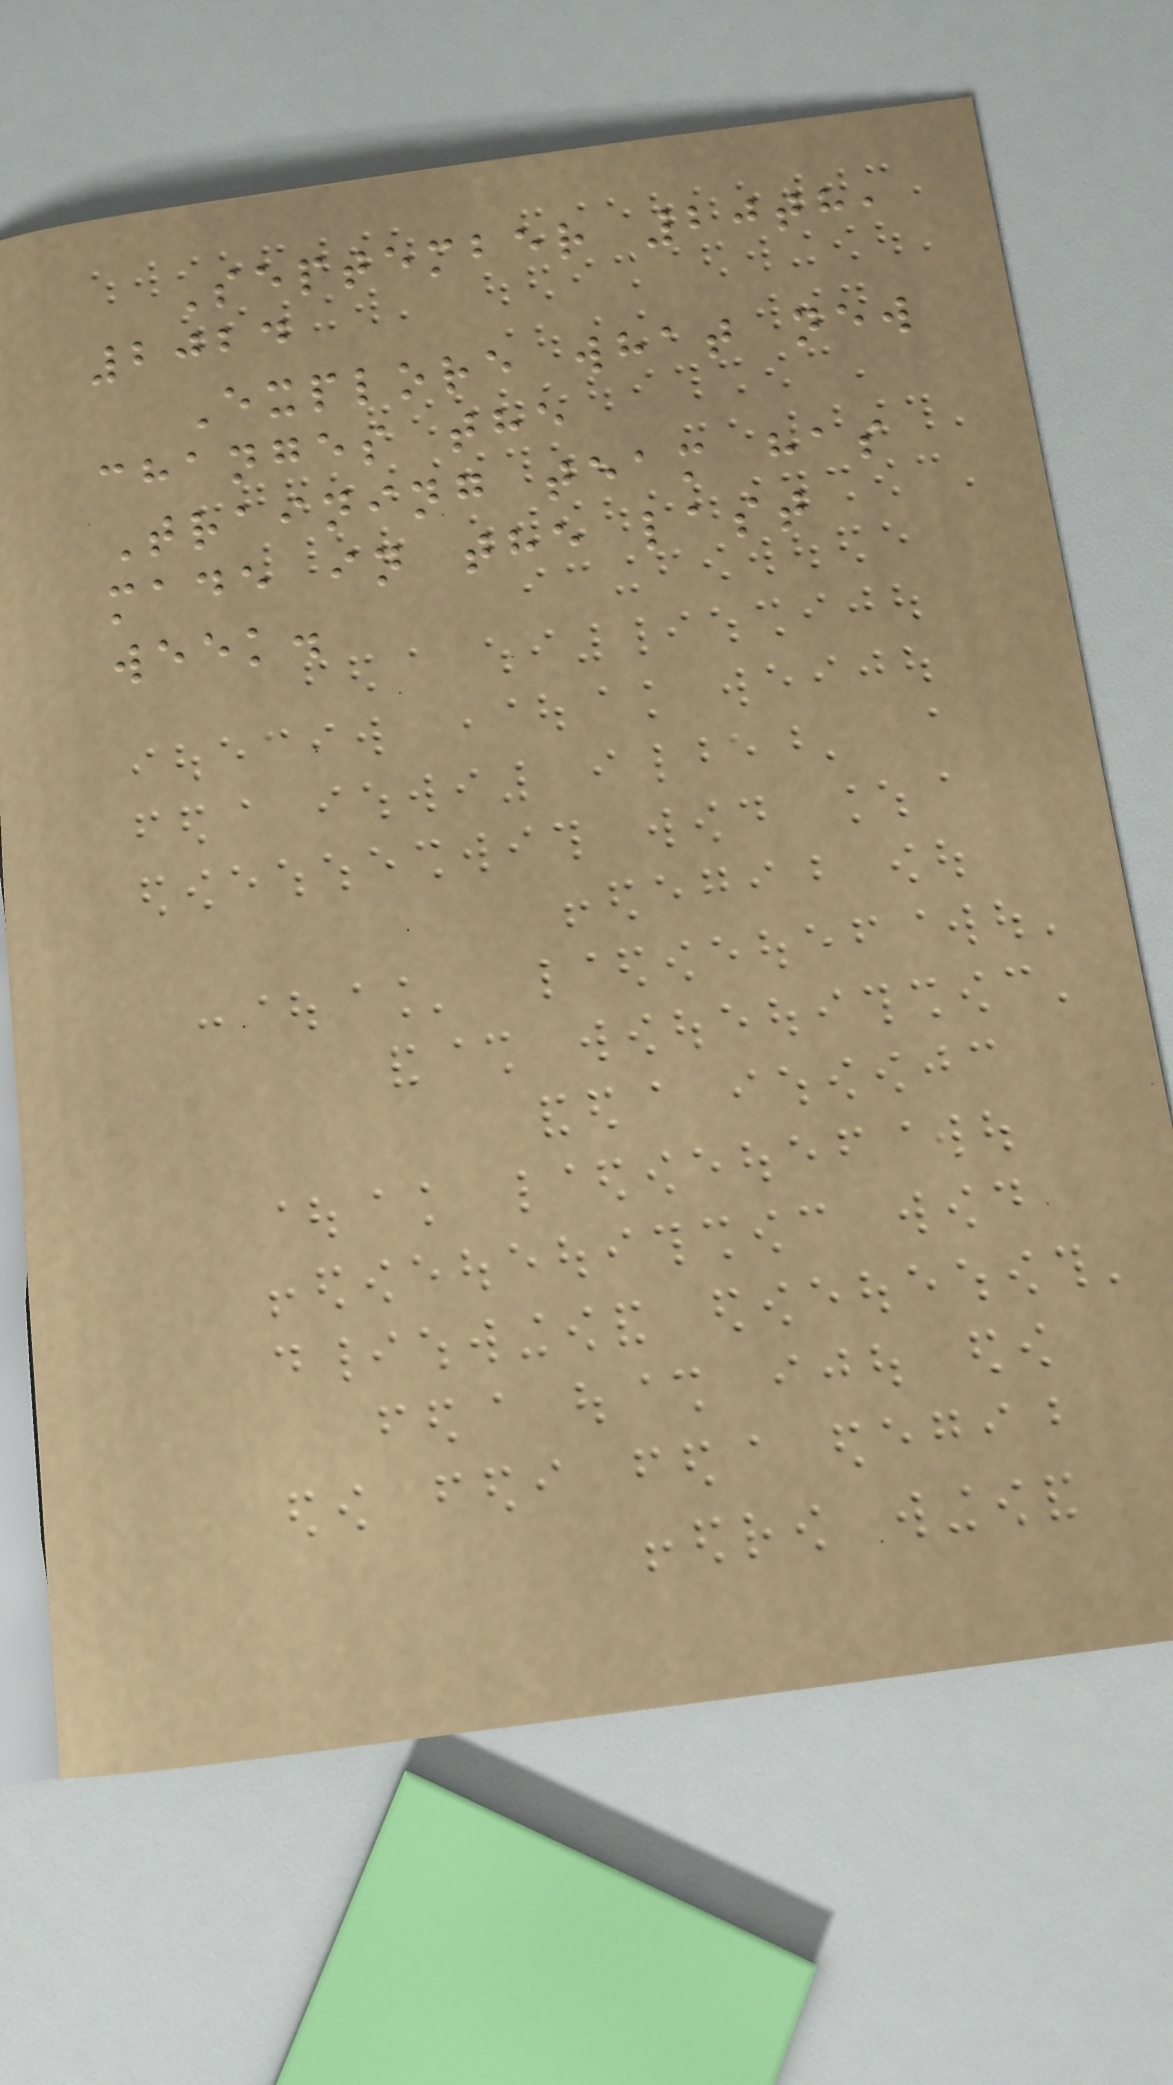September 20th,
2024
Explore what new
changes the
Training team has
made in the last
week.
